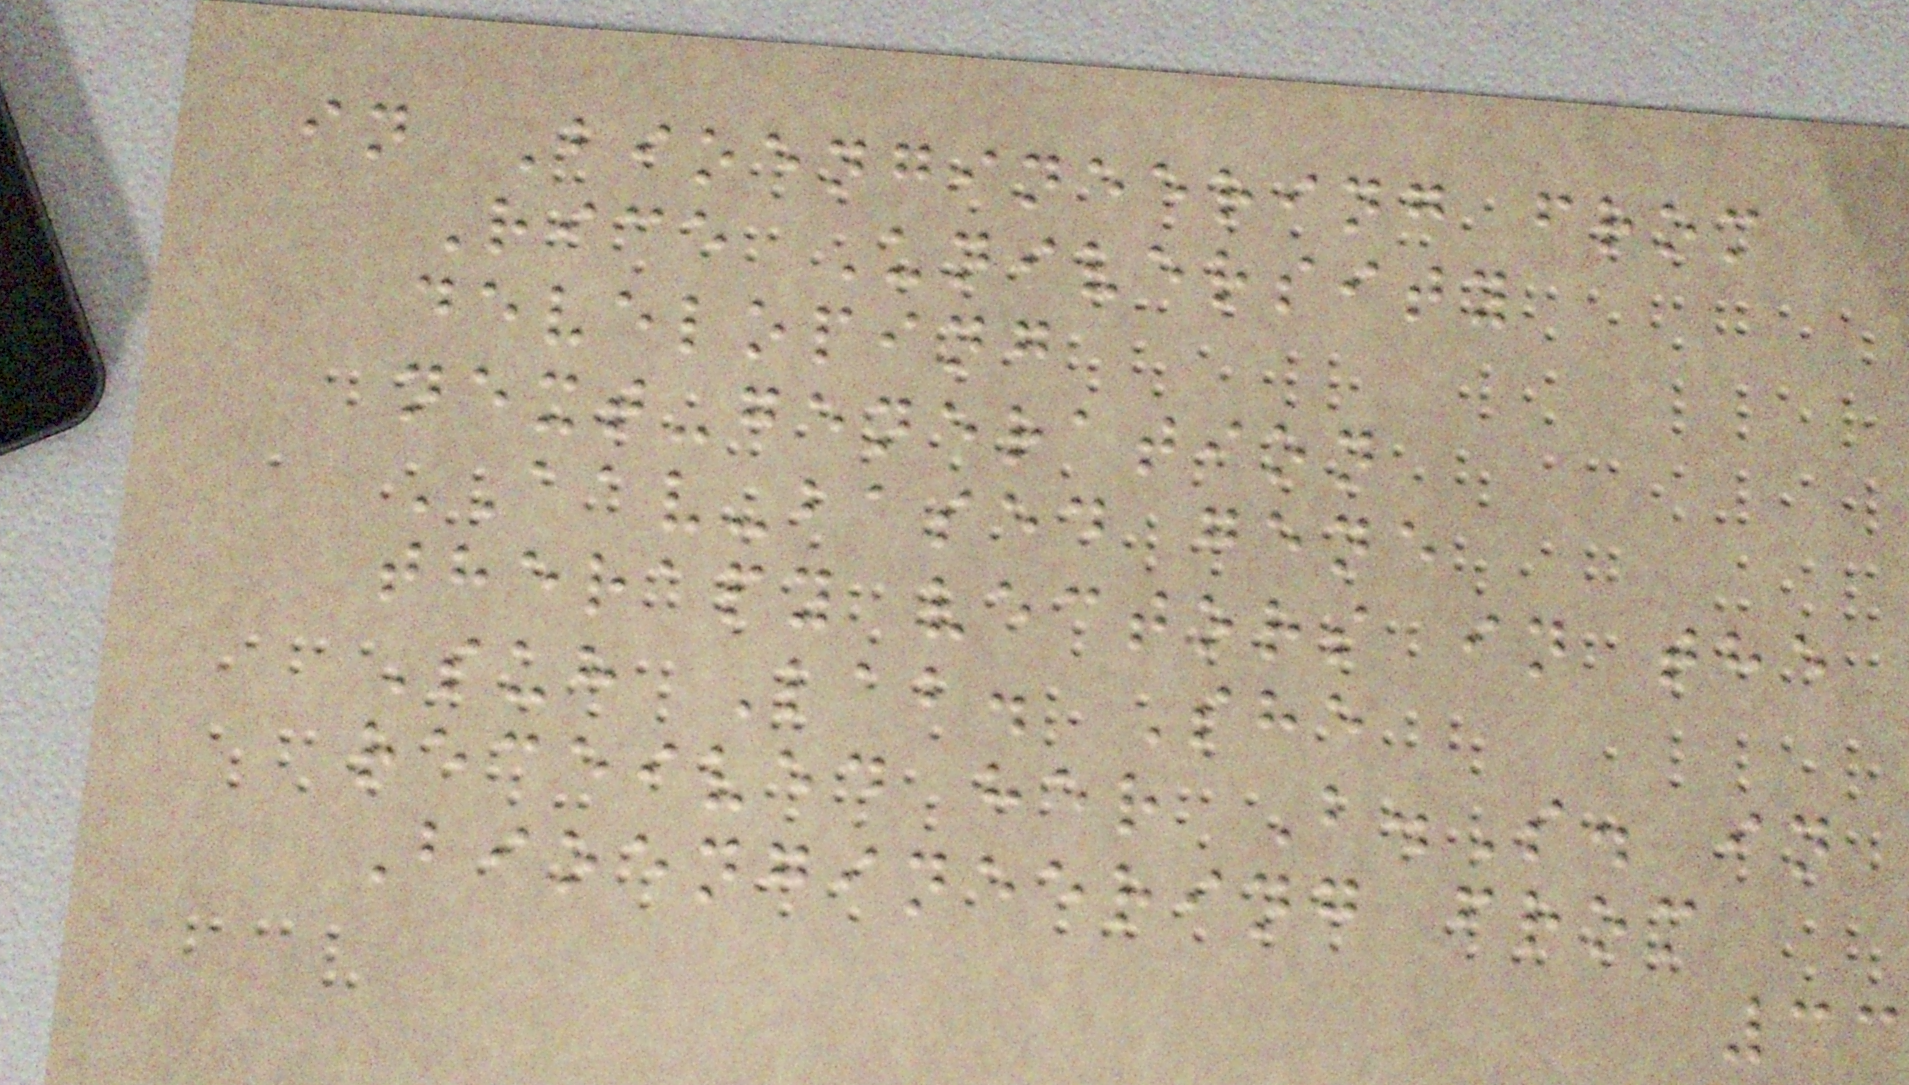in Bioengineering from
Rice University
developing
next-generation
AAV-based gene
therapy vectors in the
Suh Lab. She
received her B.S. in
Bioengineering from
33
